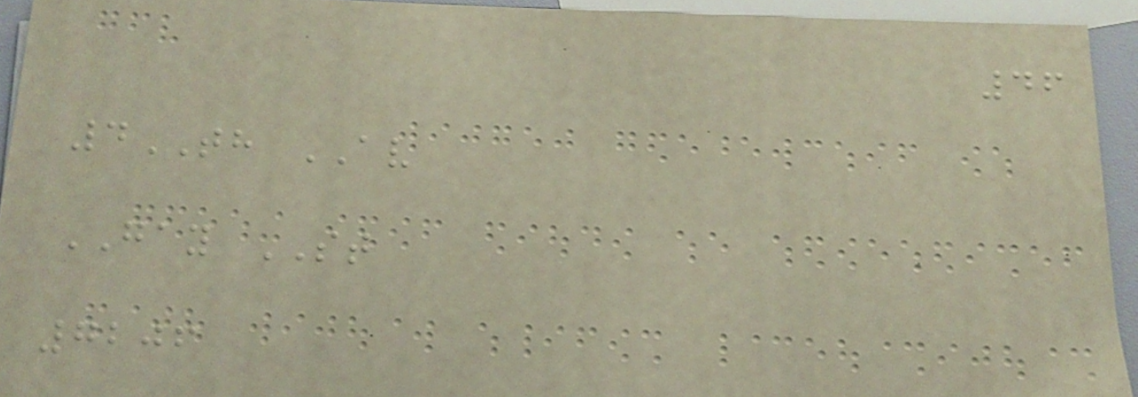46
4TH AV
GAY ST
7206
